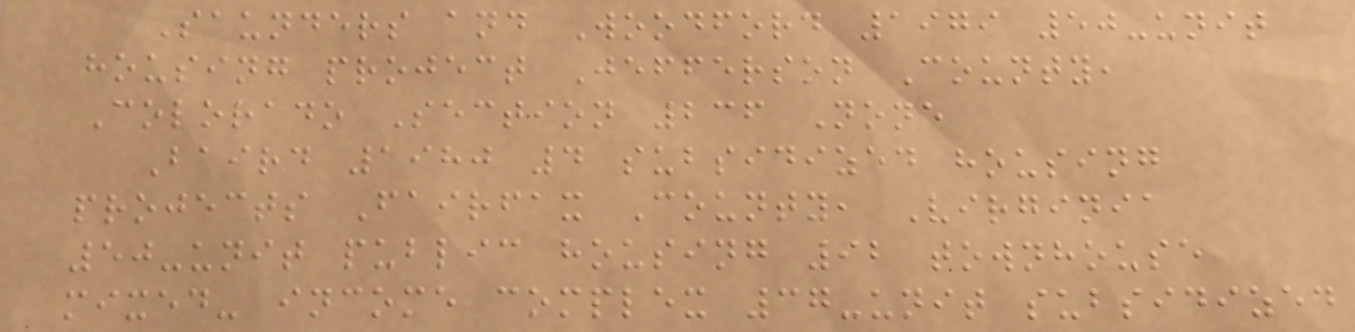Saunders and Woodford 1979 50-unit
housing project Jefferson County,
Colorado Section 236 None
Baird 1980 4 subsidized housing
projects Fairfax County, Virginia
50-unit public housing 92 townhouse
mixed- income complex 37-unit subsidized
